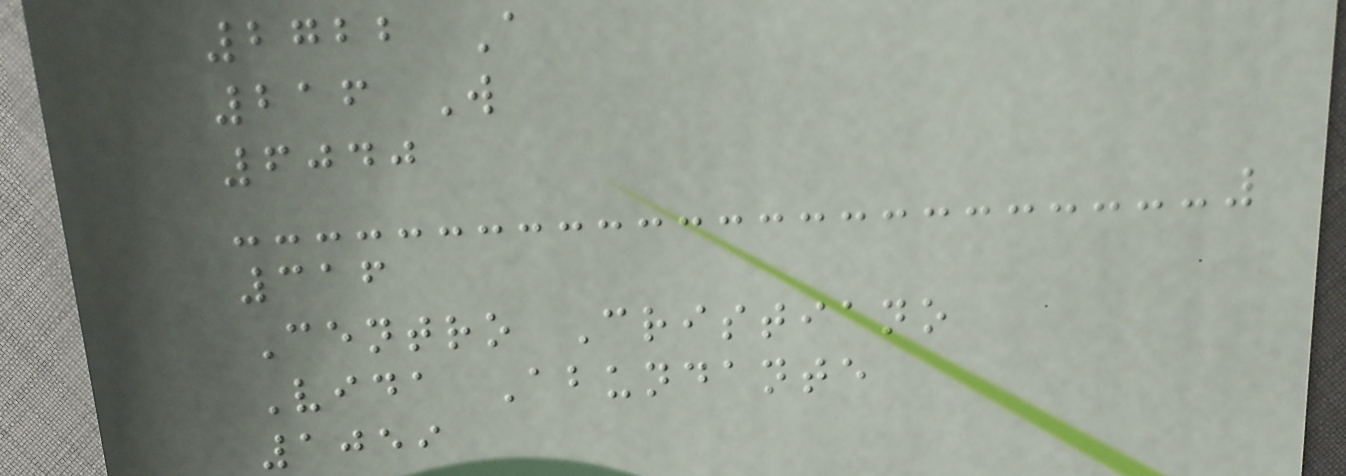2722 A
216 W
6040
316
Centro Cristiano
Vida Abundante
1059
